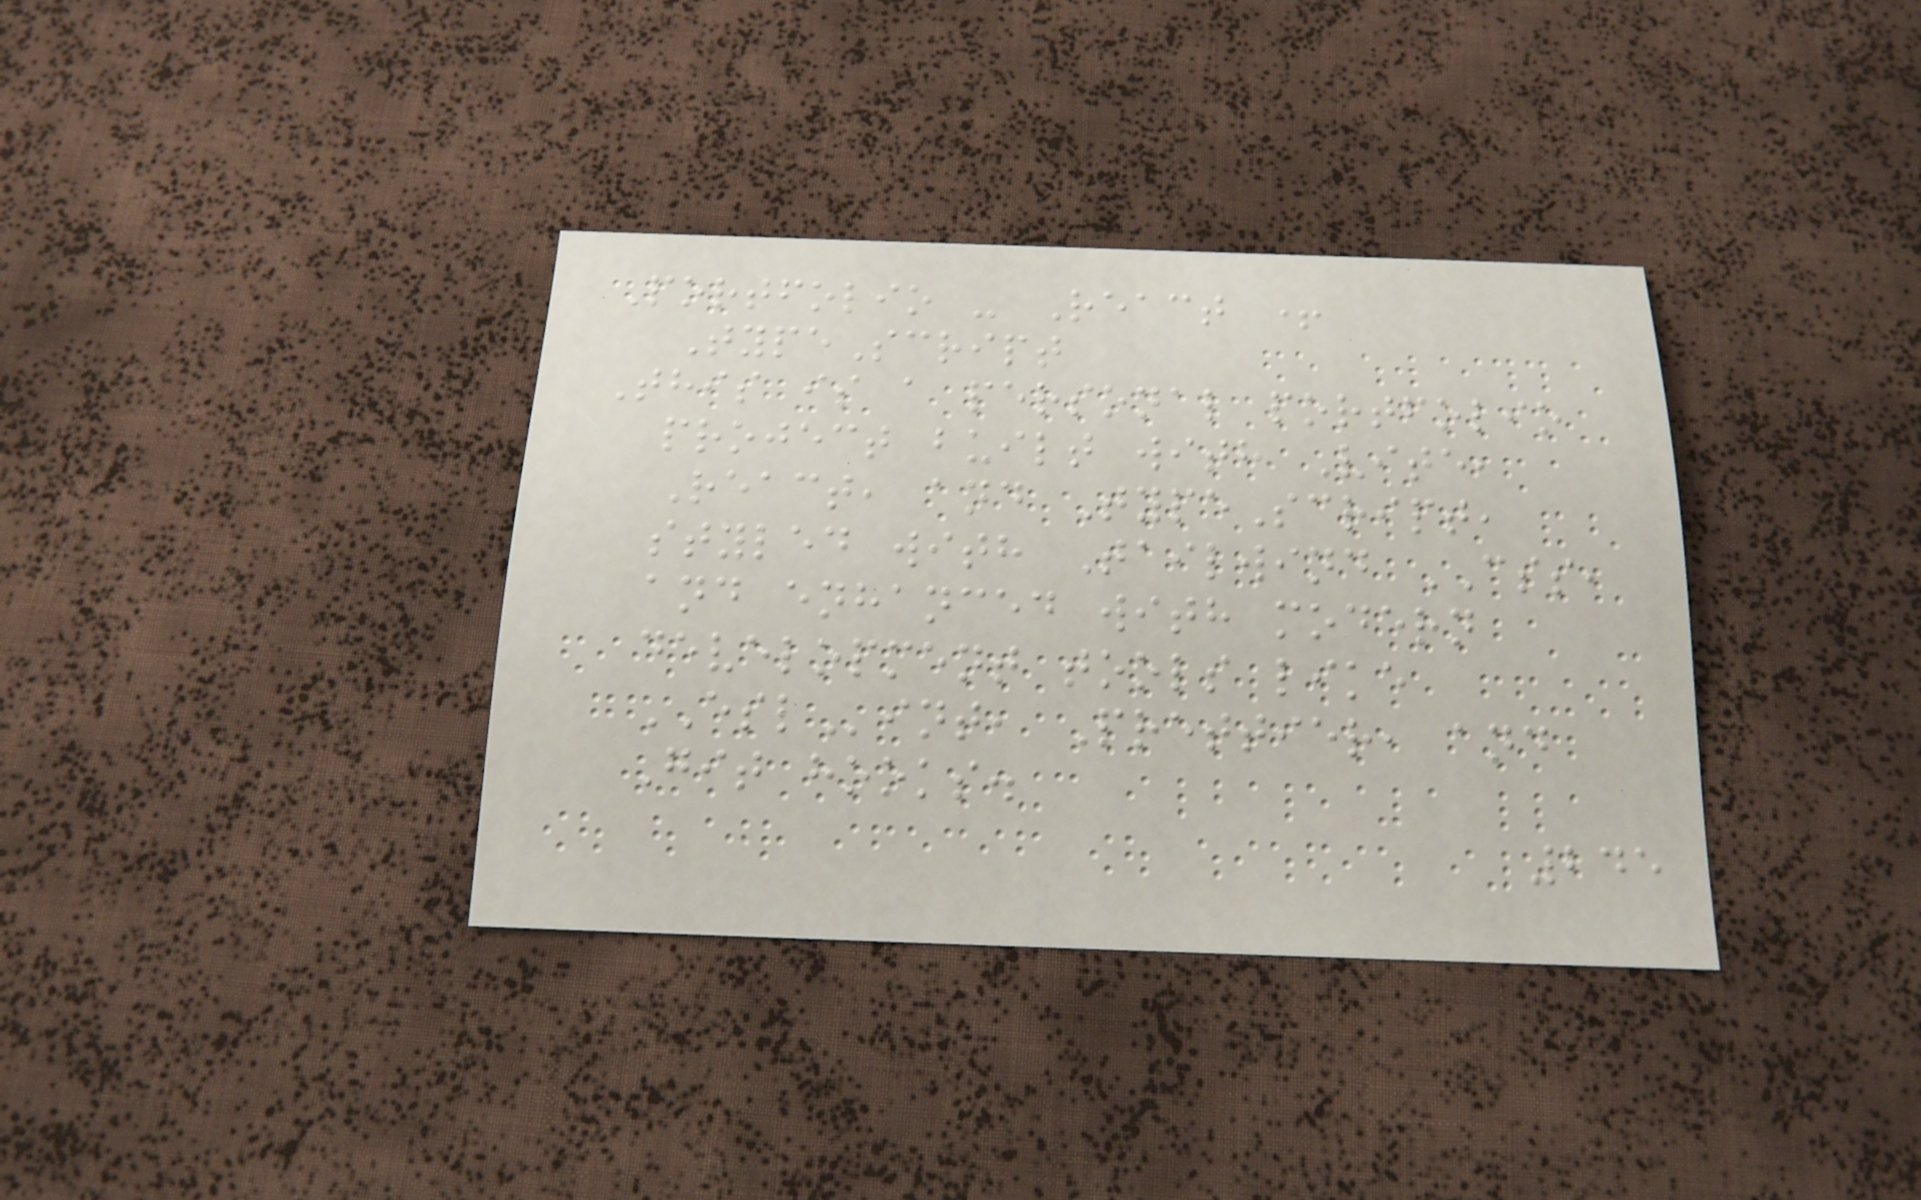Portfolio - React +
TypeScript
This is a personal portfolio
project built with Vite,
React, and TypeScript,
styled with Tailwind CSS,
and enhanced with modern
development tools like
ESLint, Prettier, and
Git hooks.
245
